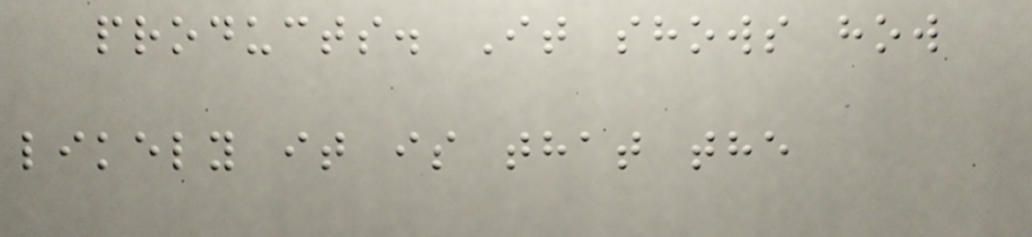products. It shows how
likely it is that the
